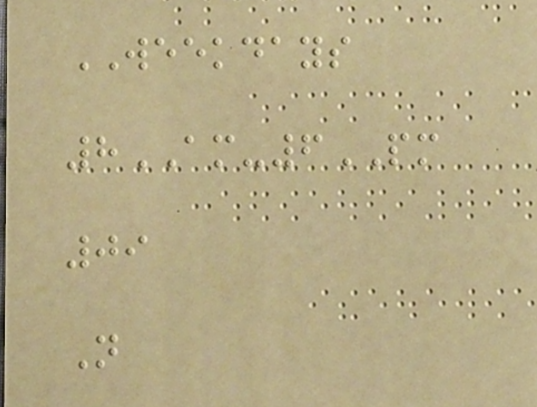WEEKDAYS
8AM-6PM
09
N
